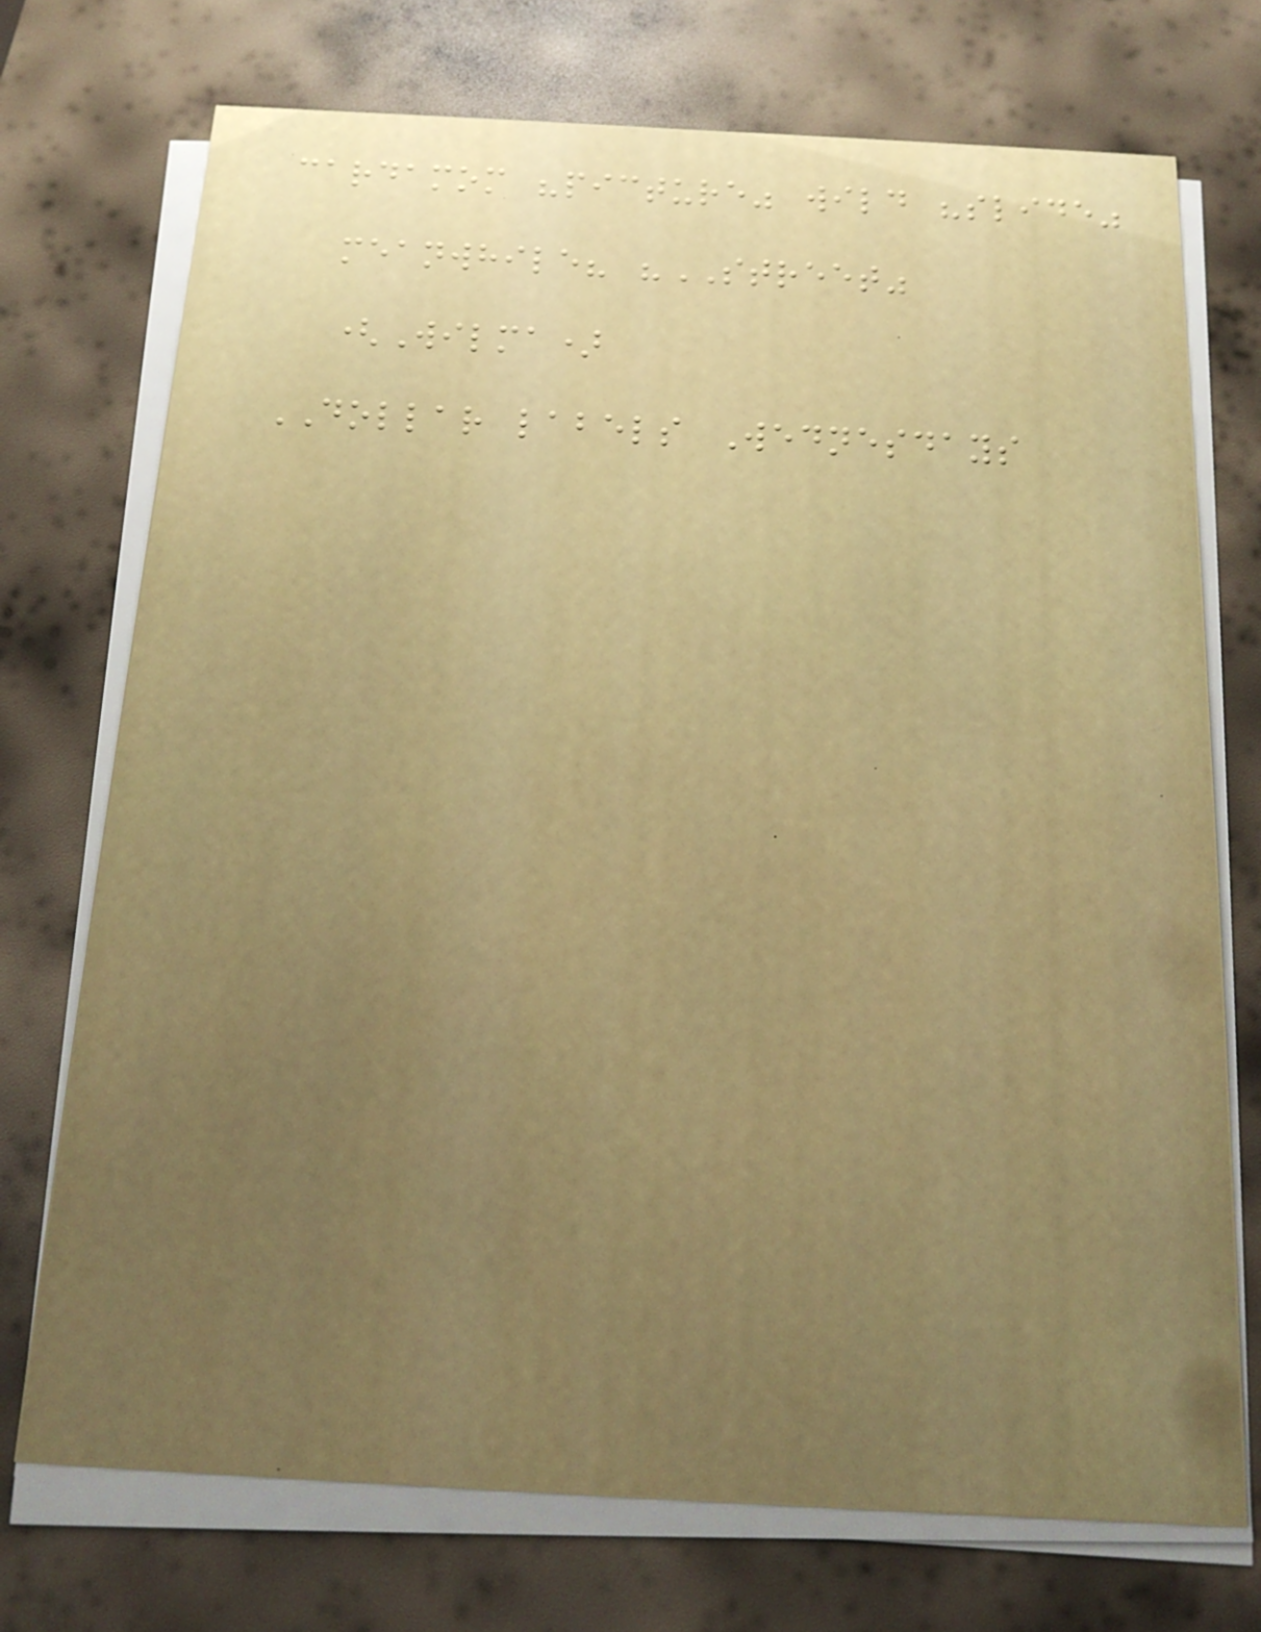cardamom "picture" wild "slide"
meanwhile? "STREET"
(Wilma)
DOLLAR labels Wednesdays
